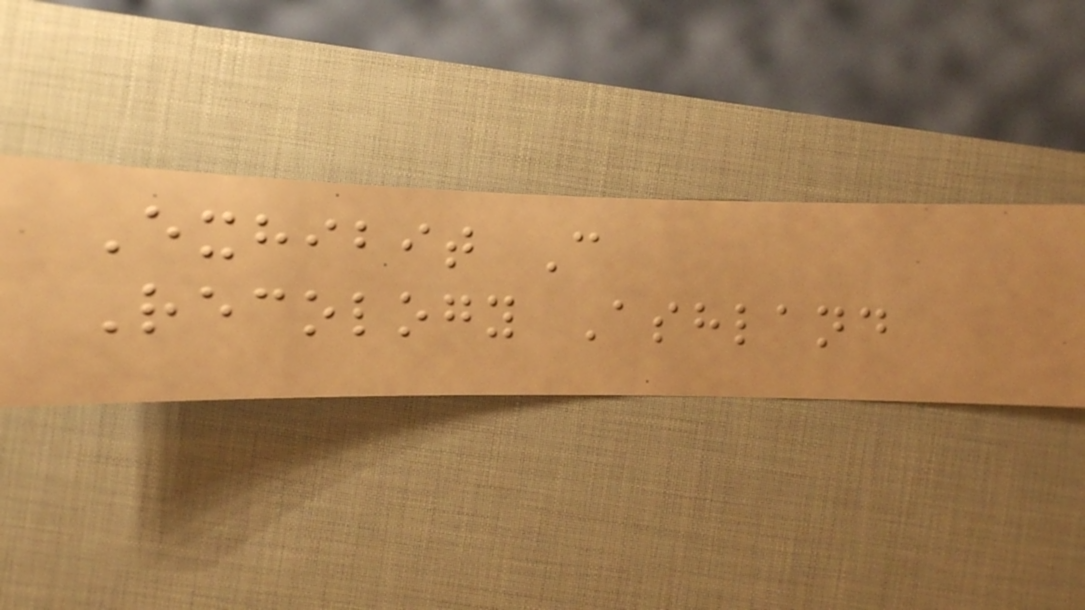Exhibit C
Recology Ashland
